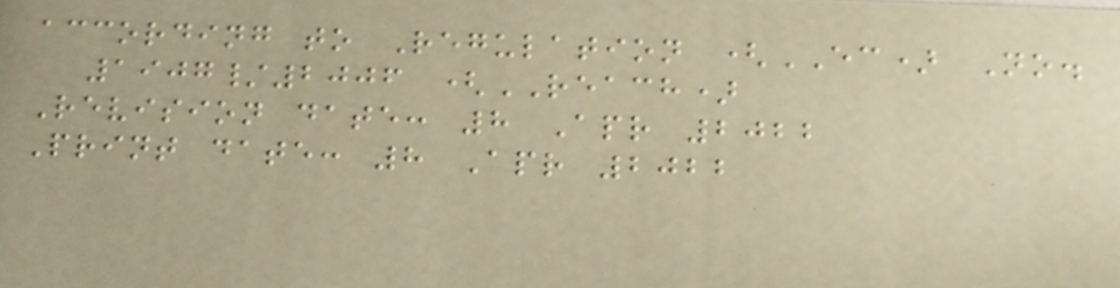according to Regulation (EC) No.
1907/2006 (REACH)
Revision date: 8 Apr 2022
Print date: 8 Apr 2022
